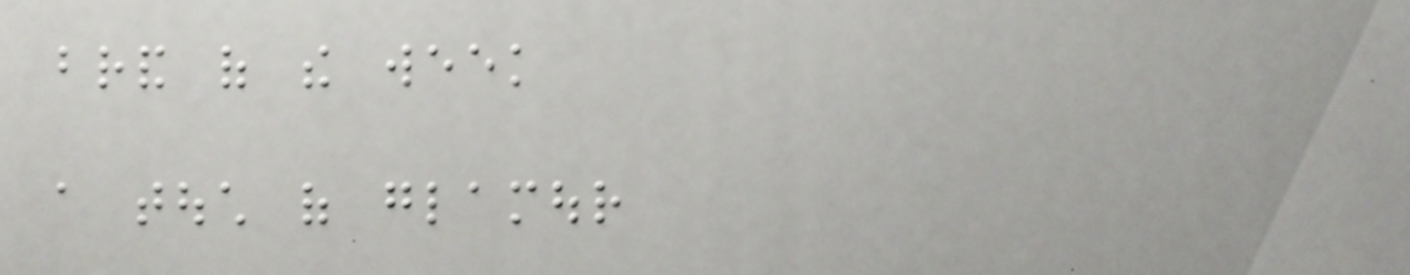brand of the week
a touch of glamour
